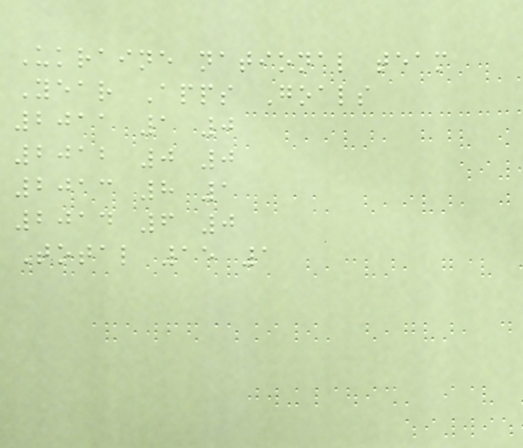Ukraine national team
Year Apps Goals
2011 1 0
2012 0 0
2013 8 1
2014 6 0
Total 15 1
